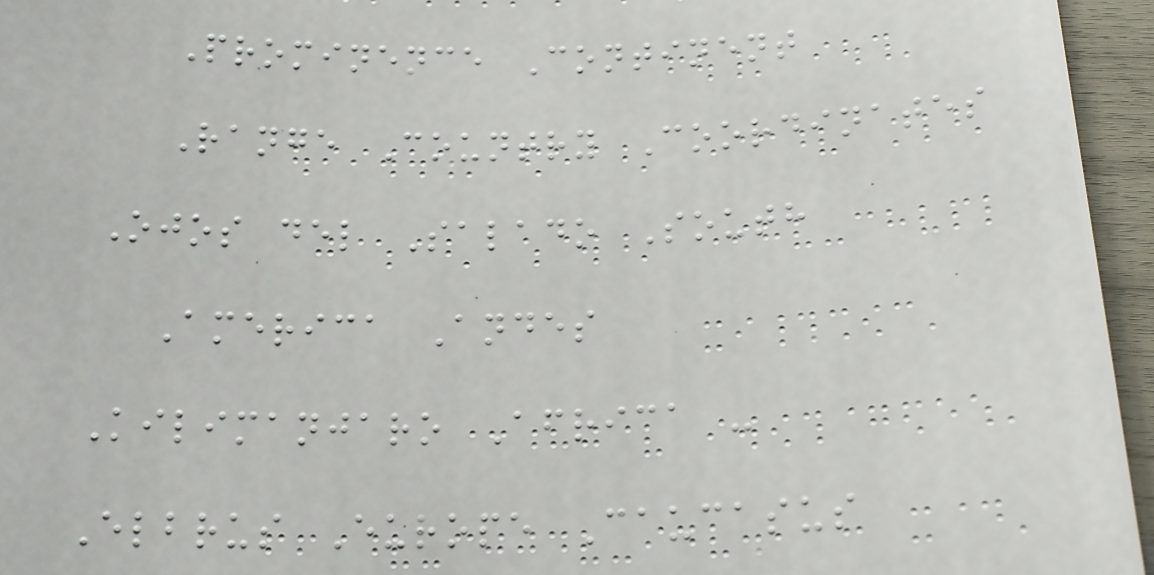Prominence Continent
Range Country Coordinates
Ojos del Salado South
America Andes
Kilimanjaro Africa -
Elbrus Europe Caucasus
